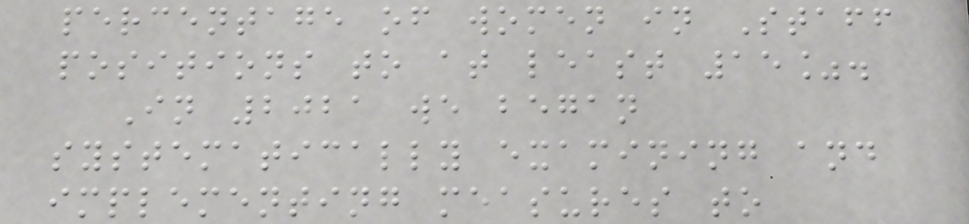percentage of women in Staff
positions to at least 15%.
In 2021 we began
systematically examining and
implementing measures to
